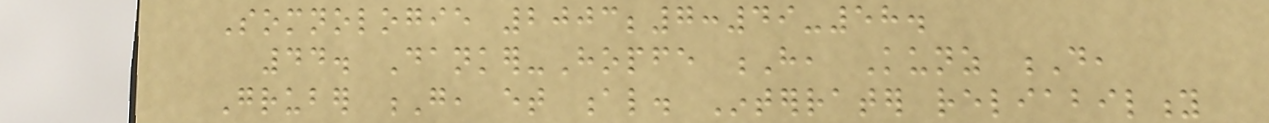Somnologie 2003;7:49-58.
44. Danker-Hopfe H, Kunz D,
Gruber G, et al. Interrater reliability
